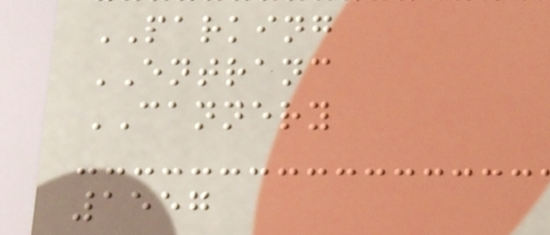PARKING
ENTRANC
CANNERY
1557
